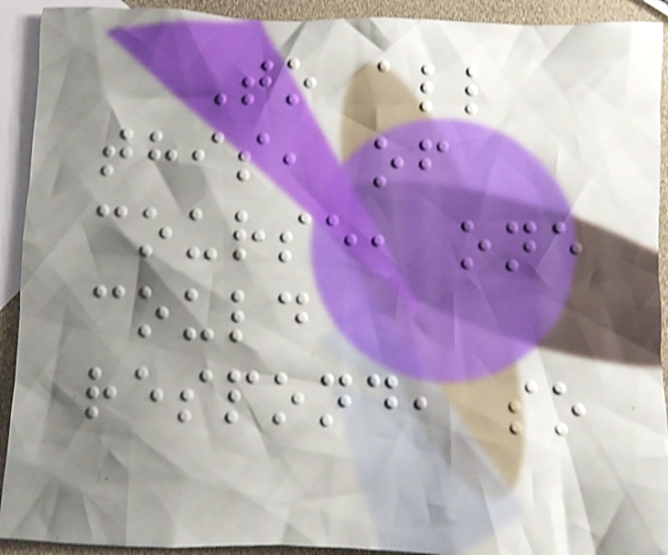To all
this, of
course, one
could
respond, so
